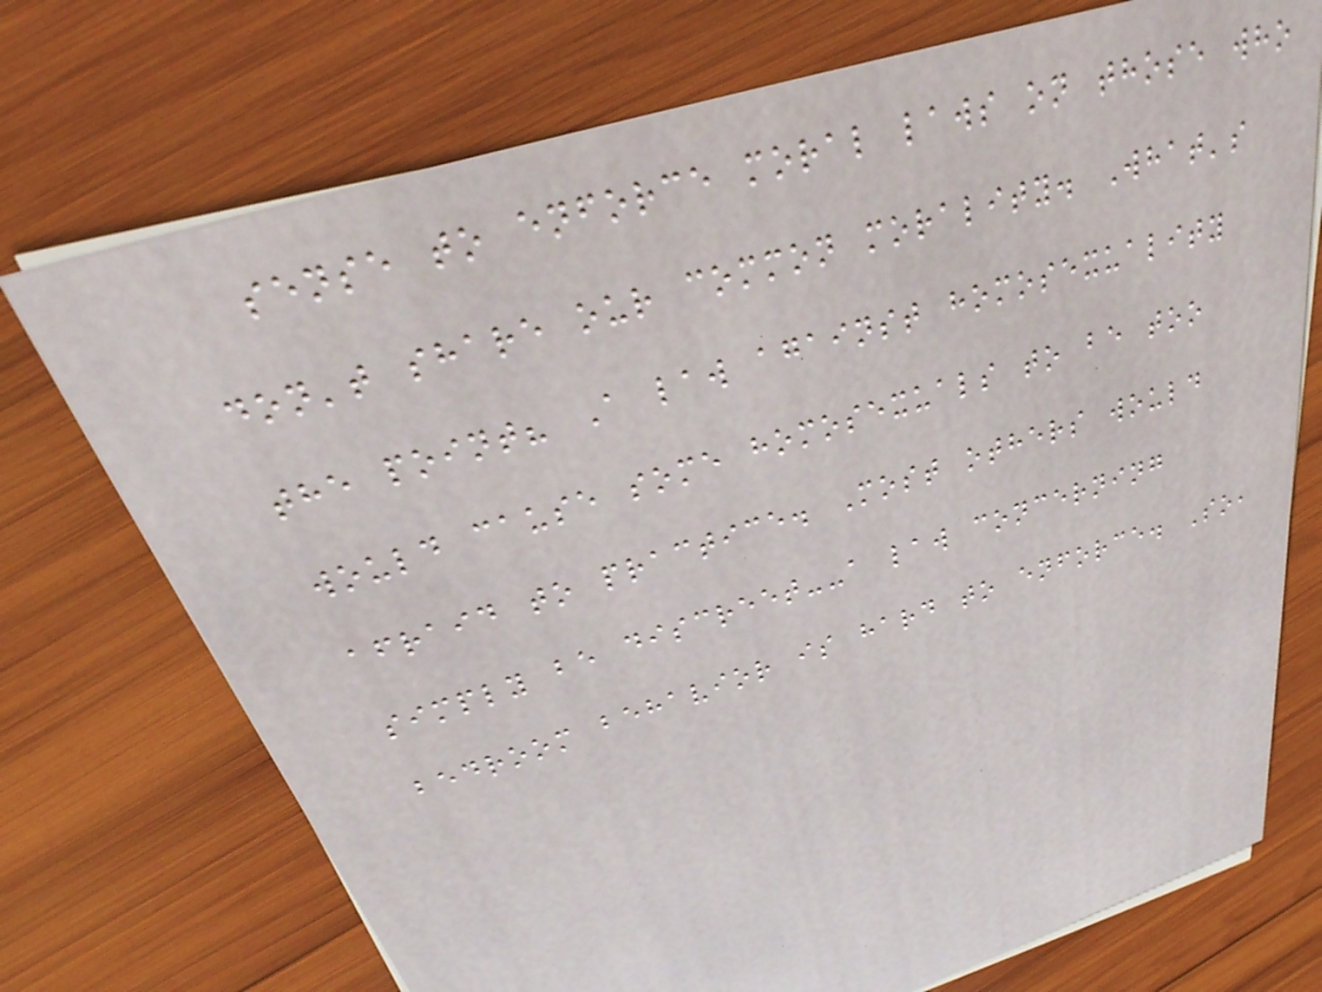sense to enforce moral laws on those who
don't share our common morality. What's
the point? A law against homosexuality
would cause some homosexuals to be too
afraid to practice. Most others would
simply be discreet--a law concerning
bedroom behavior is hard to enforce. So,
